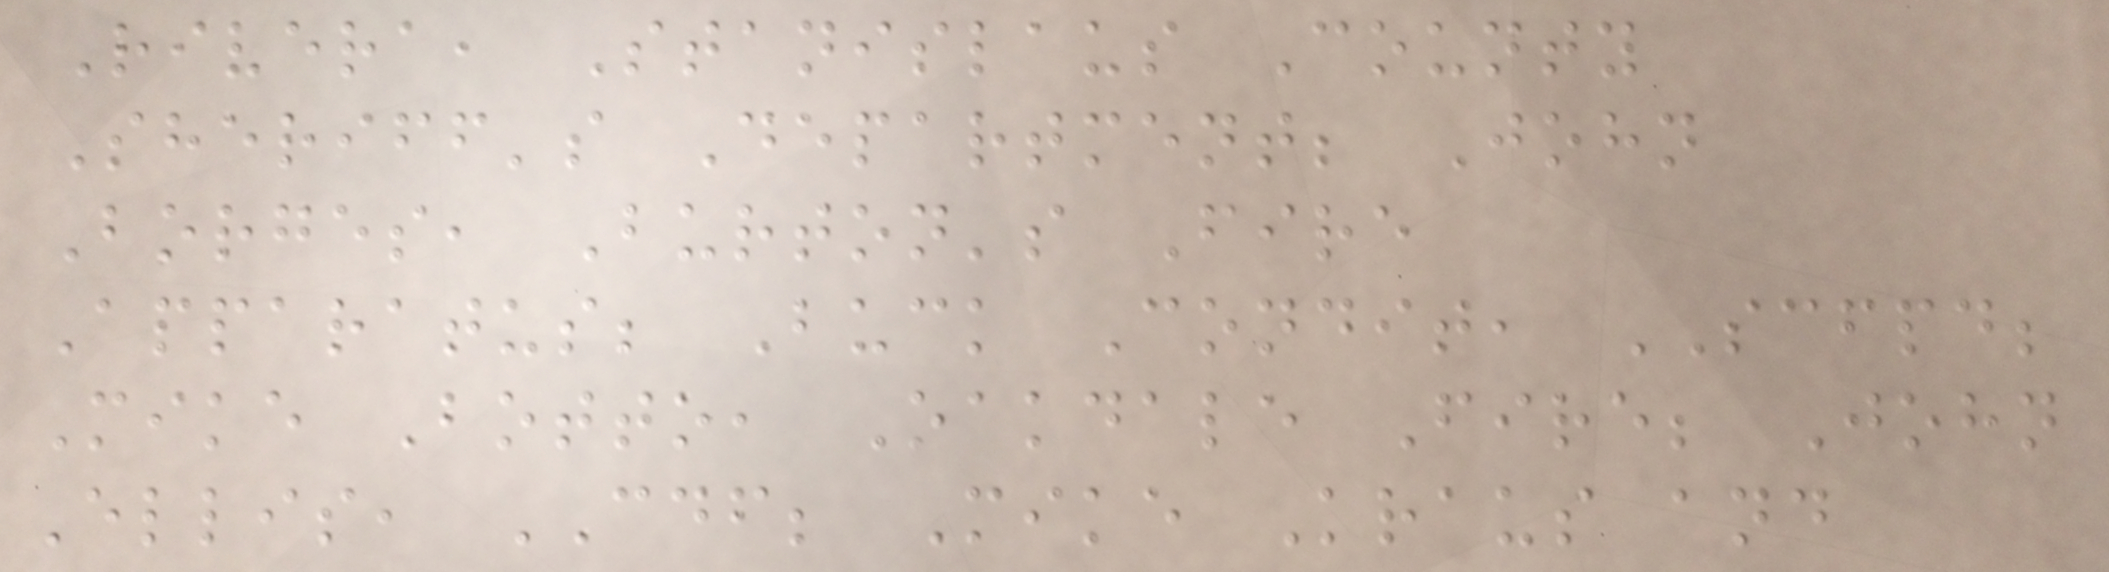Rivera, Stanislaus County
Sheriff's Department; John
Borges, Burton's Fire
Apparatus; Buck Condit, SCFPD;
Mike Botto, Oakdale Fire; John
Ellis, CDF; Mike Kraus and
